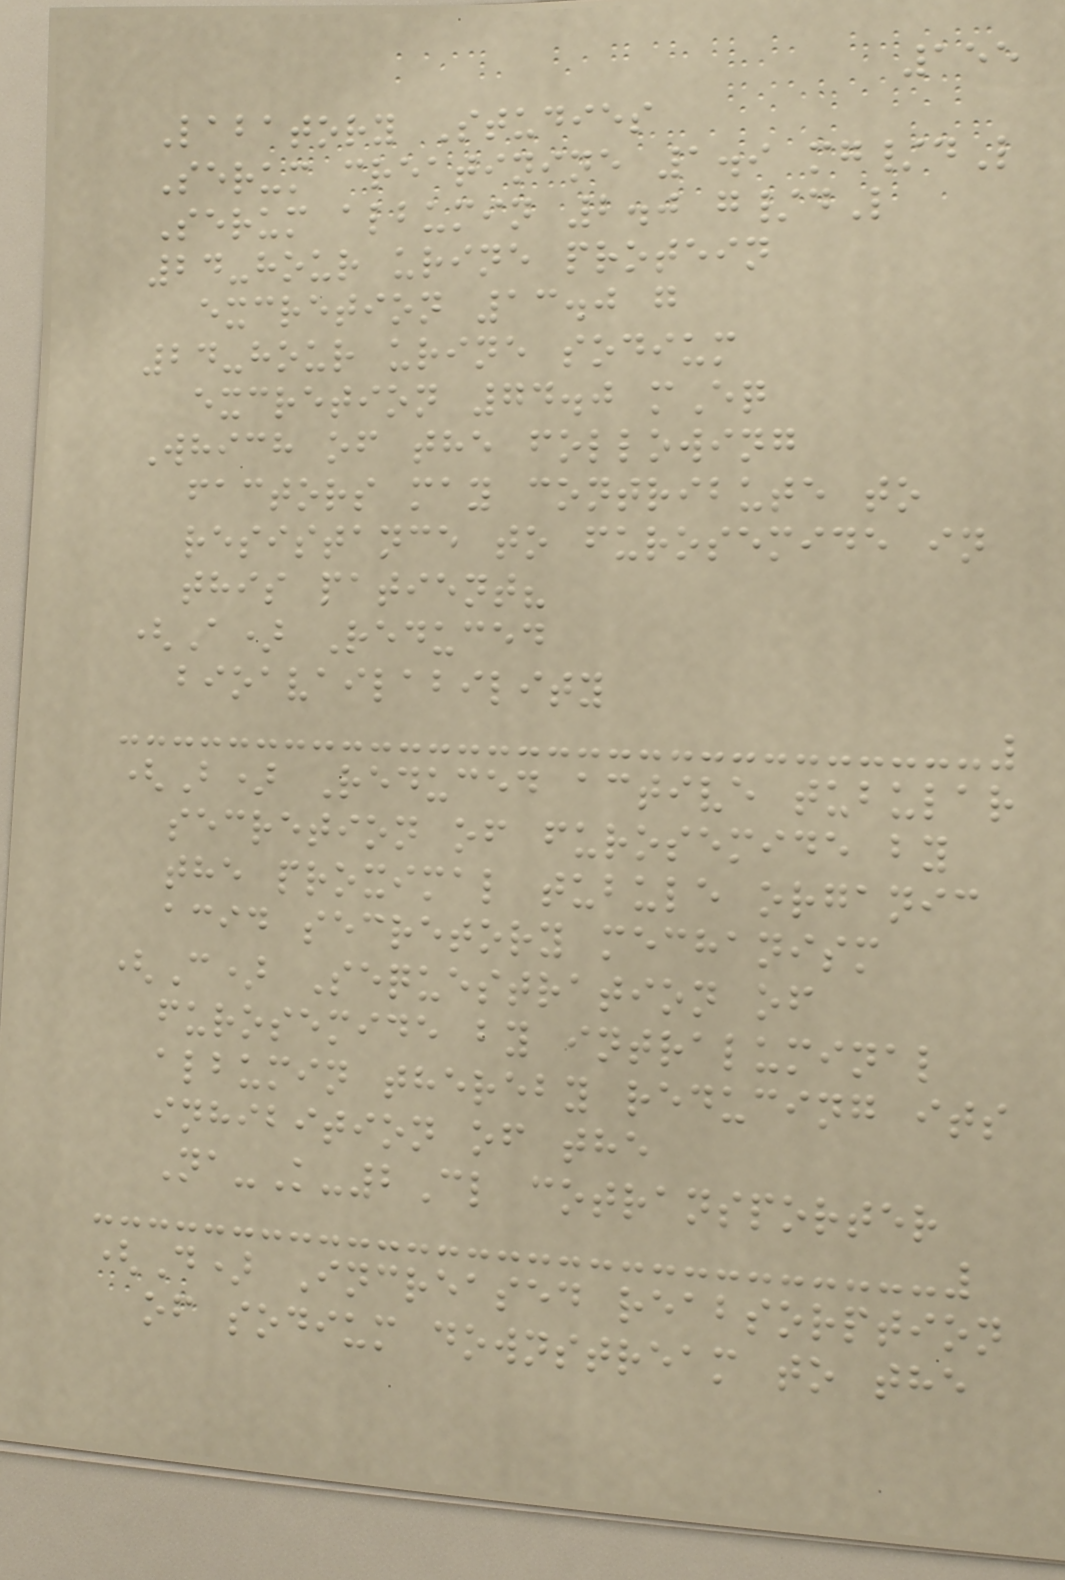155
Labatory Studies
Serum creatinine 1.9 mg/dL
Serum albumin 2.0 g/dL
24-hour urine protein
excretion 13.0 g
24-hour urine sodium
excretion 74.0 mEq
Which of the following
factors may contribute to
resistance to furosemide in
this patient?
(A) Reduced
bioavailability
(B) Reduced active tubular
secretion of furosemide by
the proximal tubule organic
acid secretory mechanism
(C) Sequestration of
furosemide by intraluminal
albumin thereby reducing its
inhibition of the
Na-K-2Cl cotransporter
(D) Increased reabsorption
of sodium downstream to the
